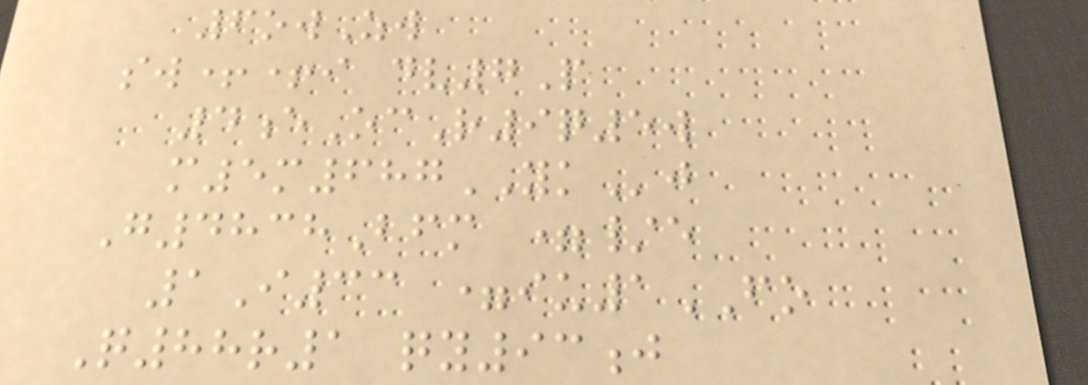6owZw
sw++i dv7P
4eOcR9q5w
m5m687YKj
G4838Bfm =/e
1I33 =iu1FO
Q88r1 qy93j
